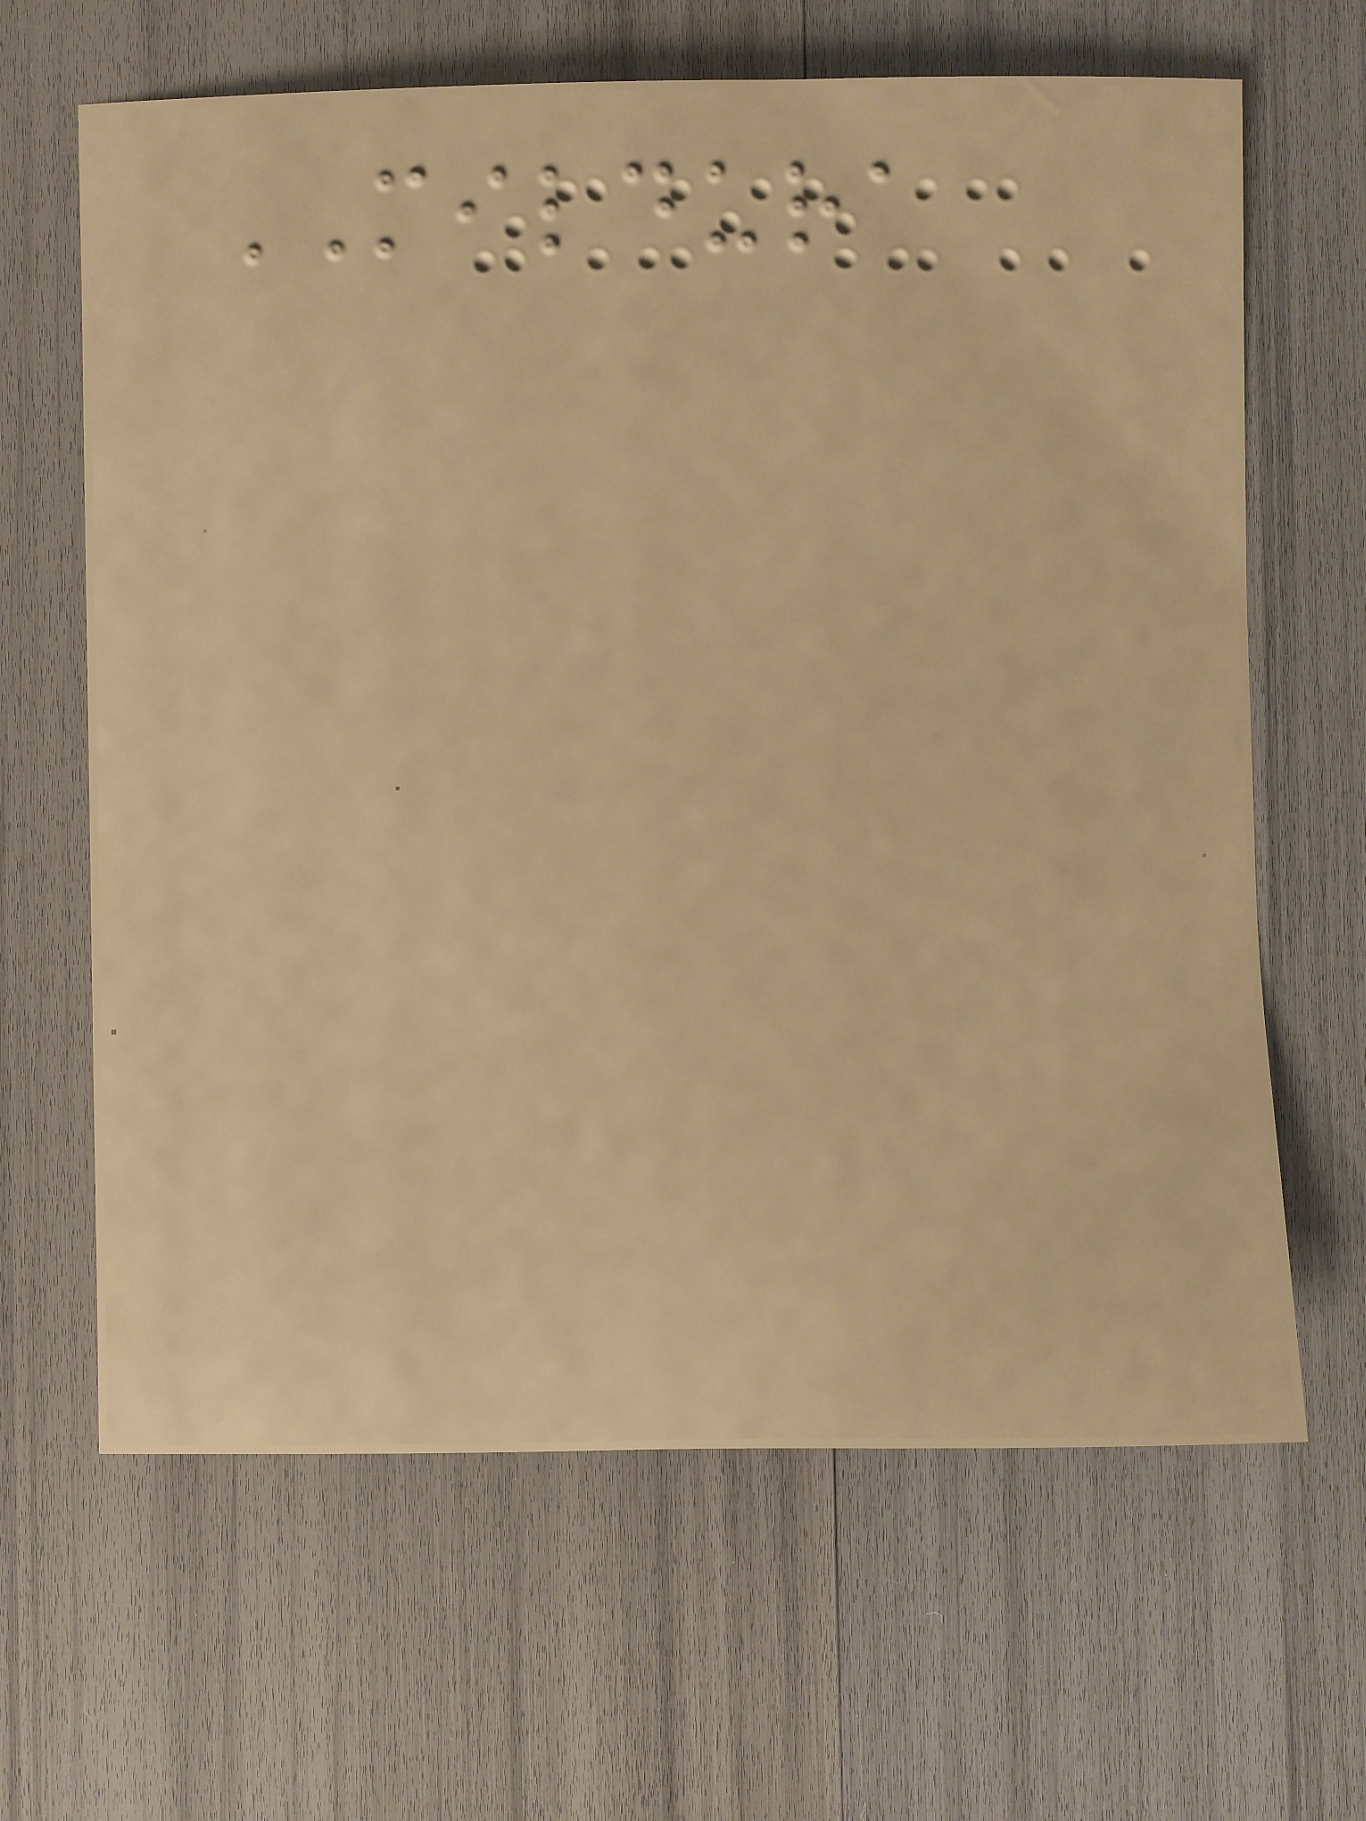MILDURA
